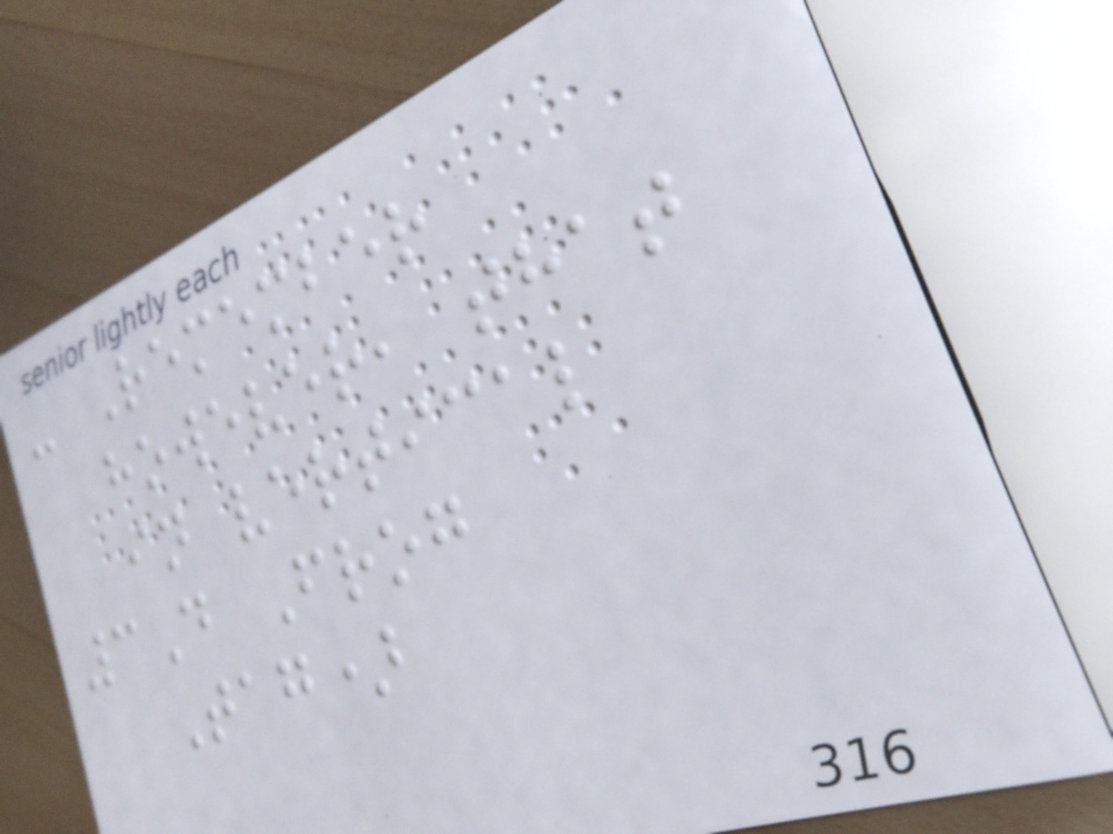- Remember
however, that
in vertical
3D Frog
Tag)
